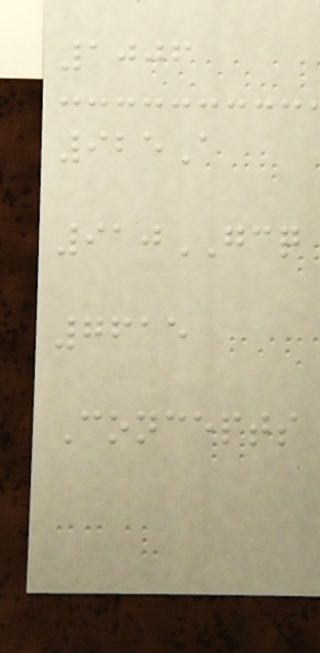1006
925A
910GCQ
7615
Concepts
